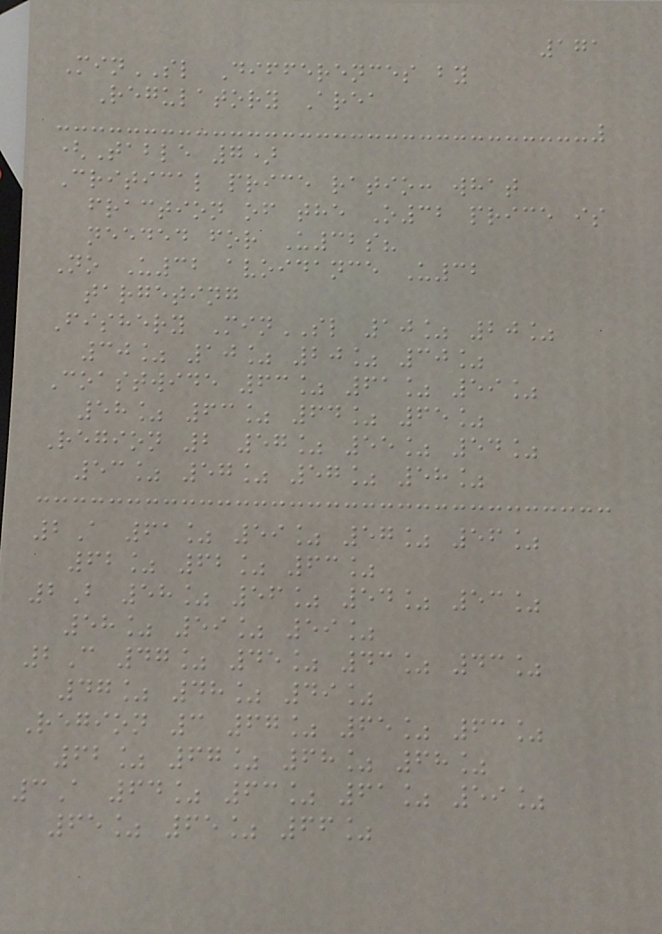171
MinSL Differences by
Regulatory Area
(Table 7)
Critical price ratio: what
fraction of the O32 price is
needed for U32s?
No U32 avoidance U32
targeting
Fishery MinSL 10% 20%
30% 10% 20% 30%
Coastwide 63% 61% 59%
58% 63% 64% 65%
Region 2 57% 55% 54%
53% 57% 57% 58%
2A 61% 59% 57% 56%
62% 62% 63%
2B 58% 56% 54% 53%
58% 59% 59%
2C 47% 45% 43% 43%
47% 48% 49%
Region 3 67% 65% 63%
62% 67% 68% 68%
3A 64% 63% 61% 59%
65% 65% 66%
